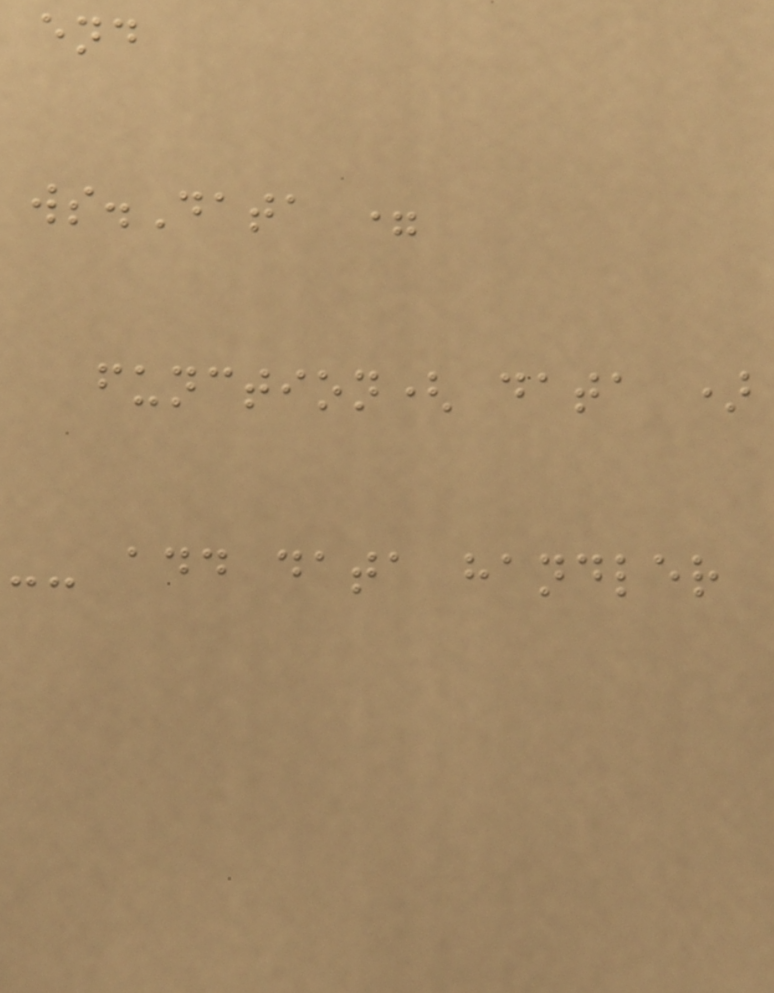end
ws.Data =
function( data )
-- add data handler
